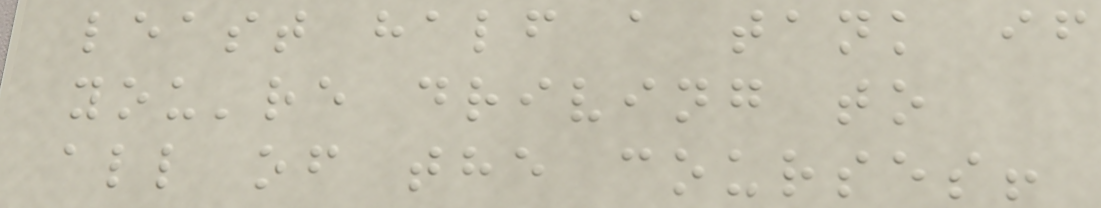least half a tank if
you're driving to
all of the courses!
